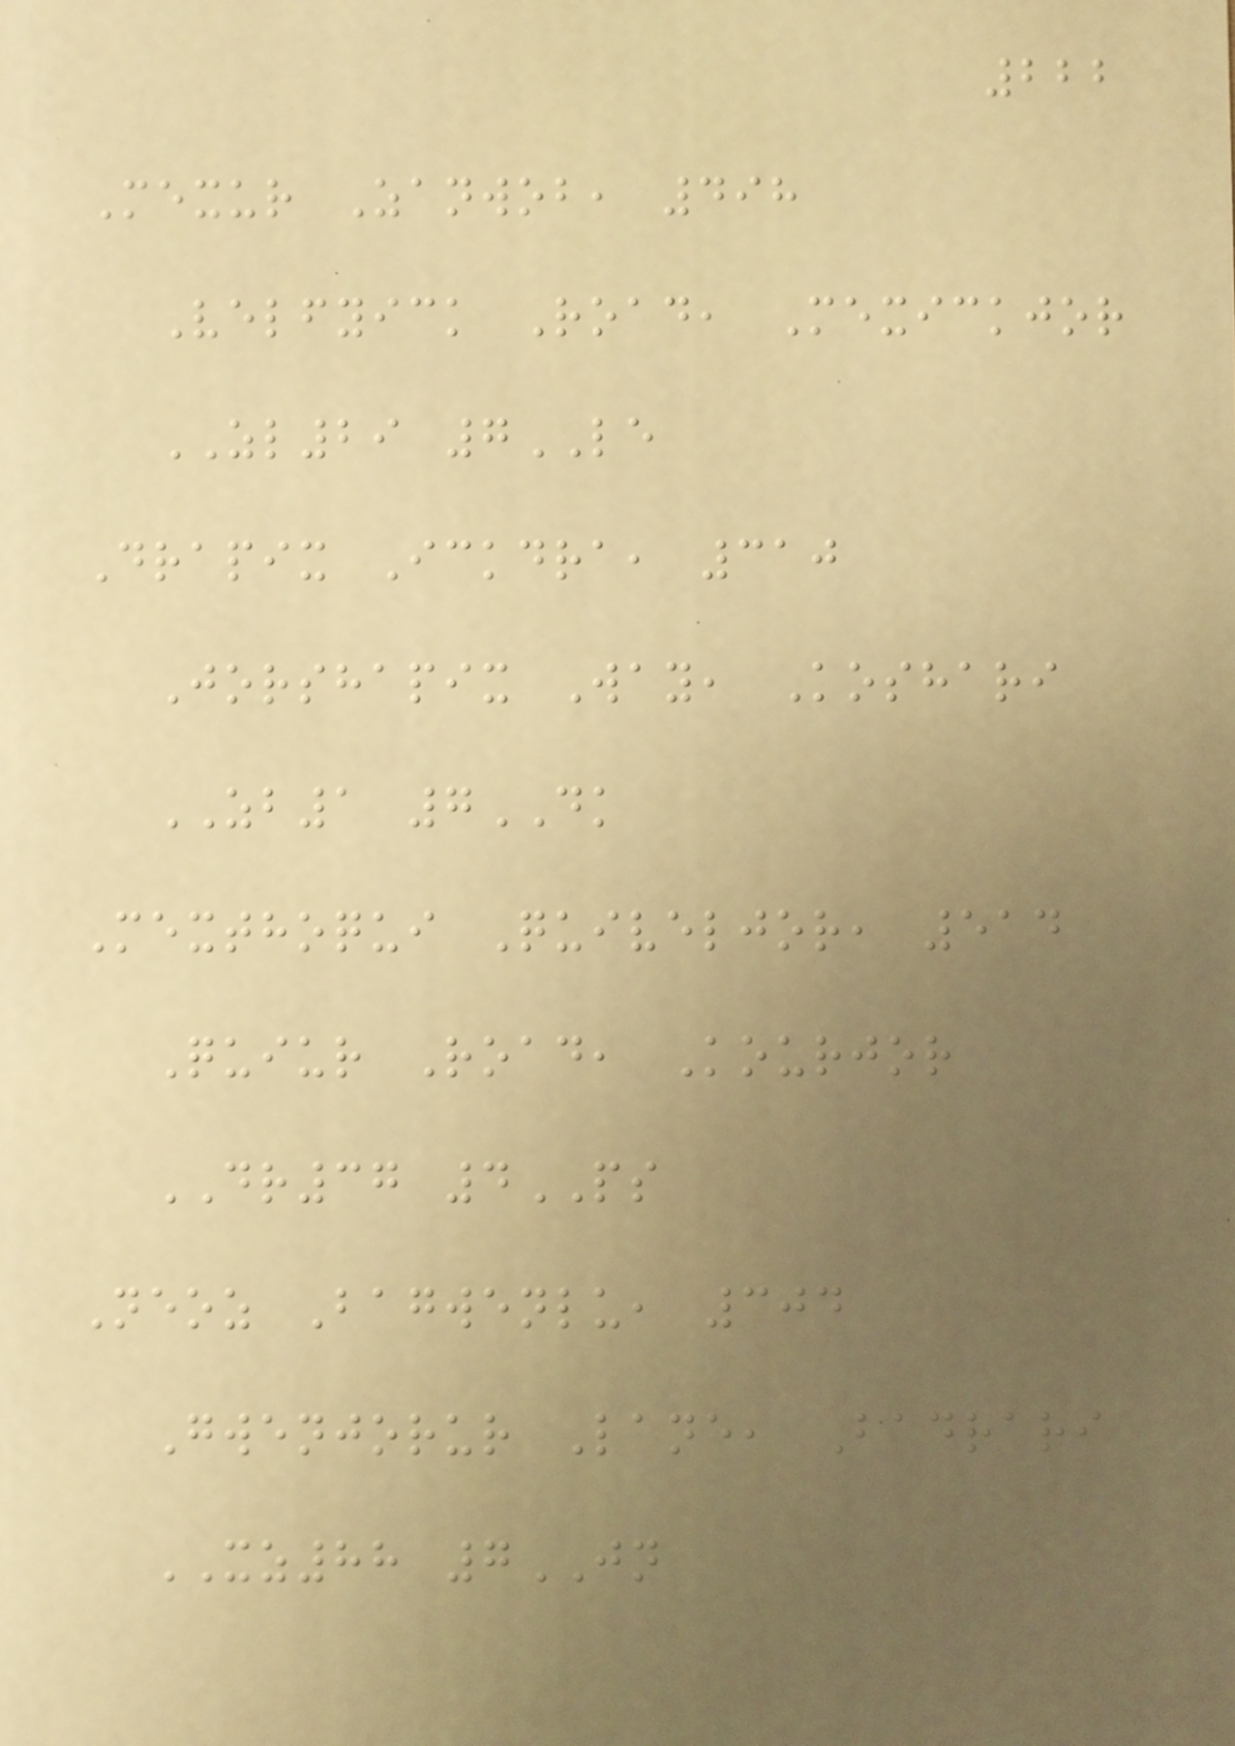222
Mexur Zanwob, 498
Velfyick Road, Mexickjor
ZL29 7LE
Drapix Ickdra, 310
Jorshapix Way, Koshari
ZB1 7DK
Mexthoqui Quiveljor, 514
Quiur Road, Kourjor
DR37 4PS
Neoz Bagwenlu, 304
Gwenjorur Lane, Badrari
XZ88 7JN
